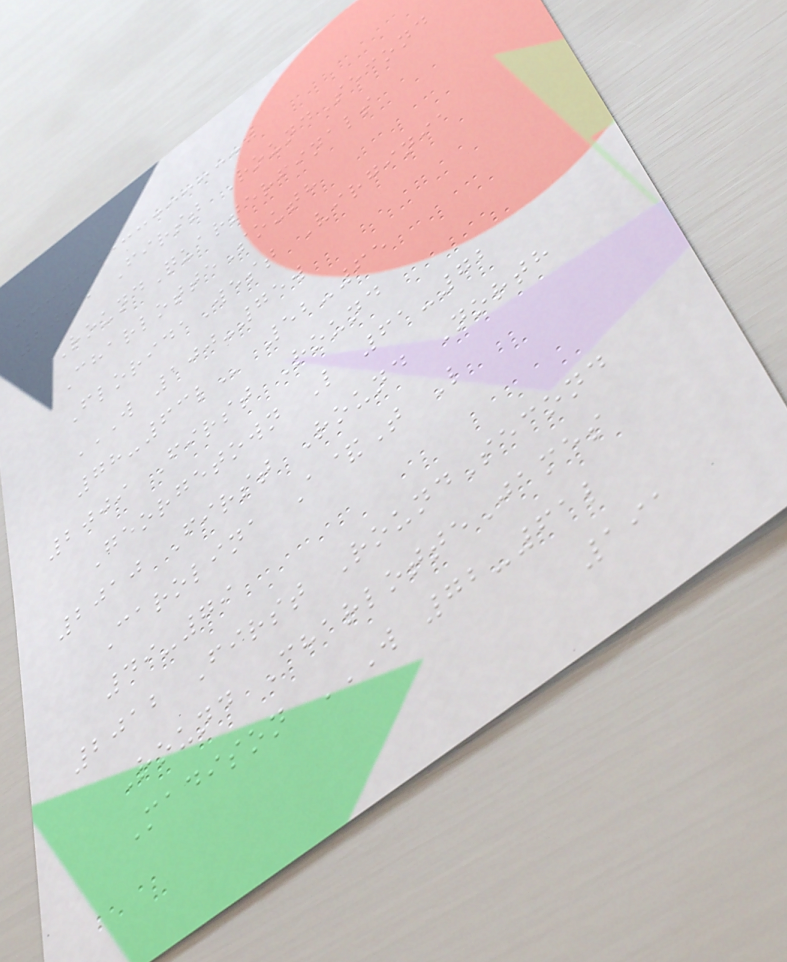2005 First RoundSecond
RoundQuarterfinals
CharlotteSouth
FloridaWest Virginia
W 100-75W
78-63L 52-65
2009 First Round
Georgetown L 61-72
2010 First Round North
Carolina A&T L
49-79
2012 First RoundSecond
Round CharlotteJames
Madison W 72-61L
191
